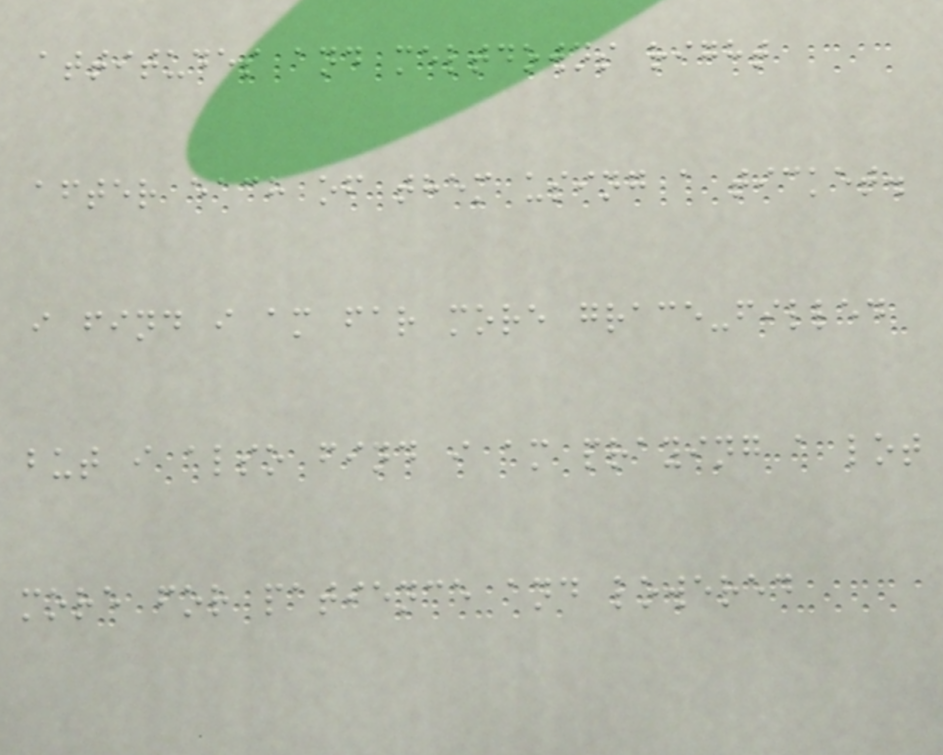attitudes and meltdowns right
after each of them using a ticket.
i find i am far more grace-filled
but i also find i am praying a lot
more for patience and lowered
